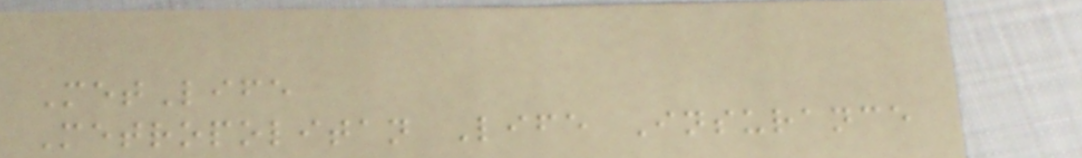MetLife
Metropolitan Life Insurance
